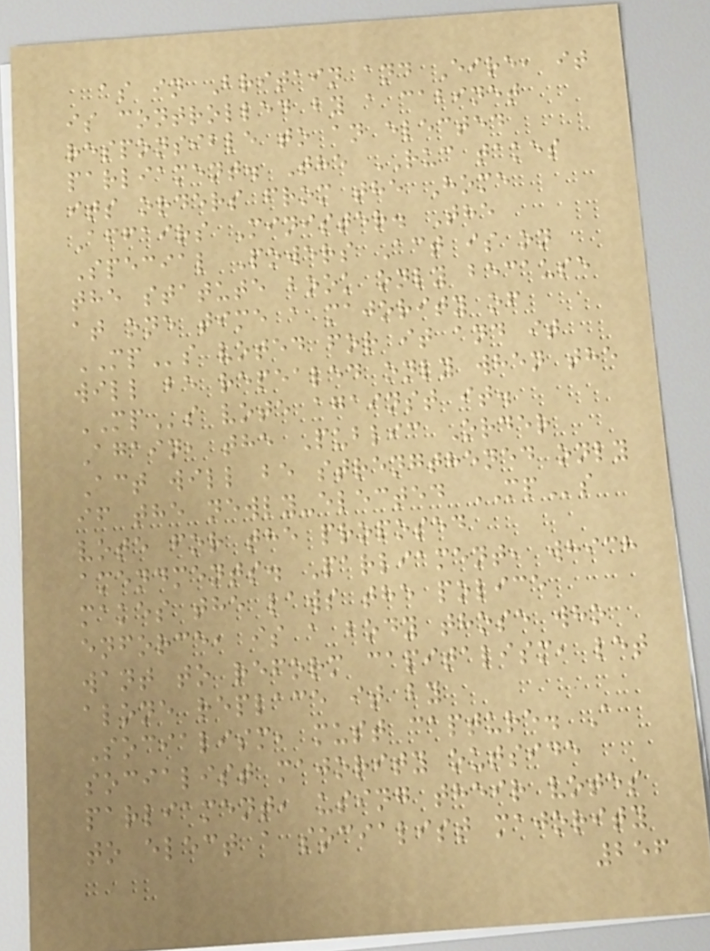as in Britain and Eire, it
is controlled by a cabinet
responsible to an elected
parliament. The RUC takes
its orders from the Home
Affairs Minister. The
Special Powers Act is on
the statute book only because
at one time a majority of
MPs voted for it and it
will be repealed only when the
MPs vote against it.
Again, the Public Order
Act will be strengthened only
if the newly-elected MPs
vote for the proposed
amendments. Parliament, which
makes the laws the police
enforce, is a body those who
want to reform capitalism, let
alone replace it by
Socialism, must capture. A
socialist majority outside
parliament, using their votes
to elect a socialist majority
256
